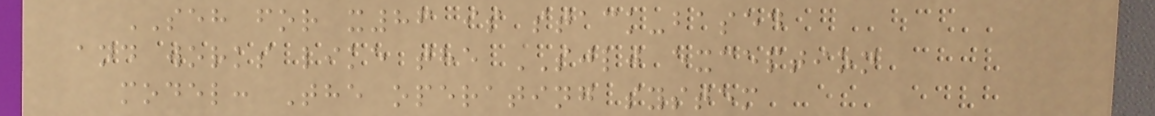SEH for x86 is stack-based
and works like the SJLJ exception
model: The operating system
